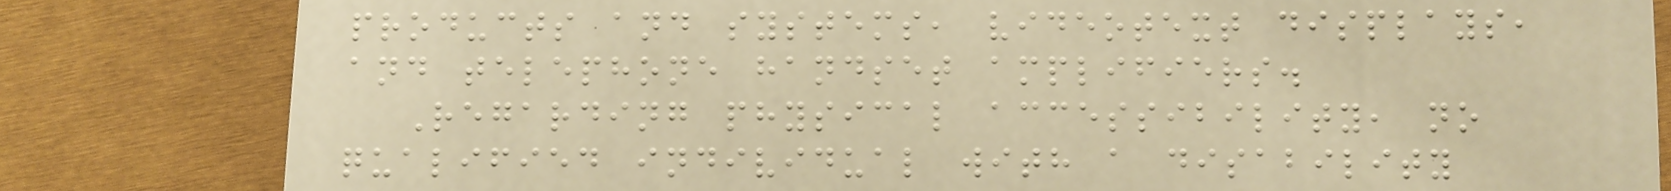products and systems, videotext displays,
and telephone handset amplifiers.
Regarding physical accessibility, no
qualified individual with a disability
